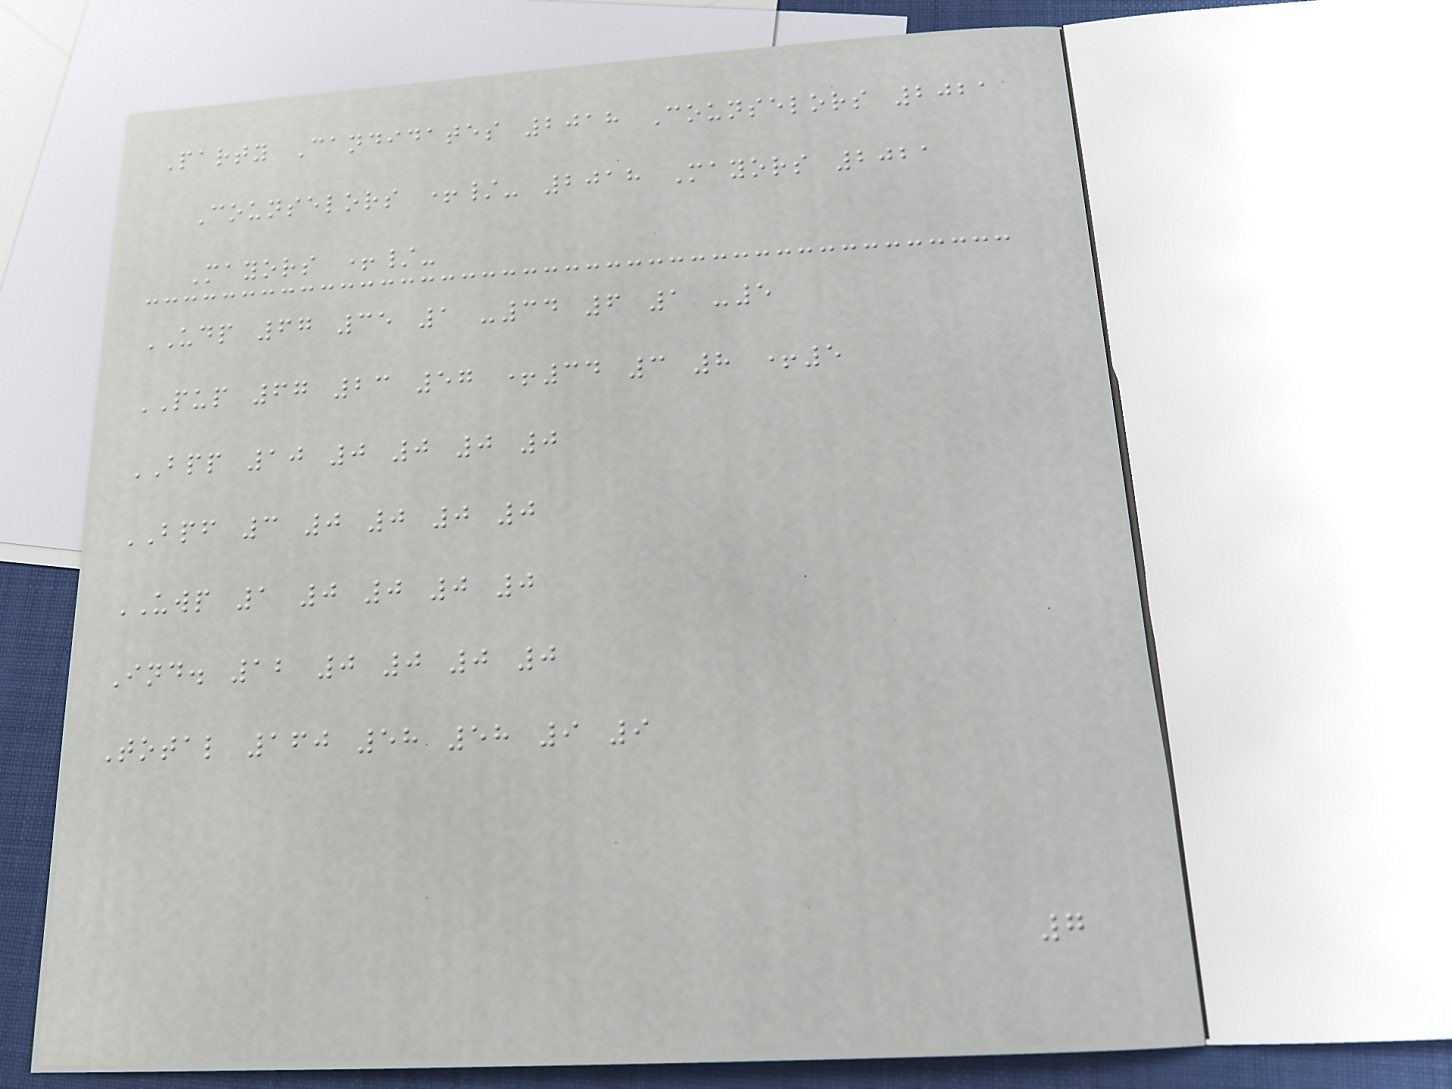Party Candidates 2018 Counselors 2021
Counselors +/- 2018 Mayors 2021
Mayors +/-
UDP 67 35 1 -34 6 1 -5
PUP 67 23 57 +34 3 8 +5
BPP 10 0 0 0 0
BPF 3 0 0 0 0
UWP 1 0 0 0 0
Ind. 12 0 0 0 0
Total 160 58 58 9 9
7
